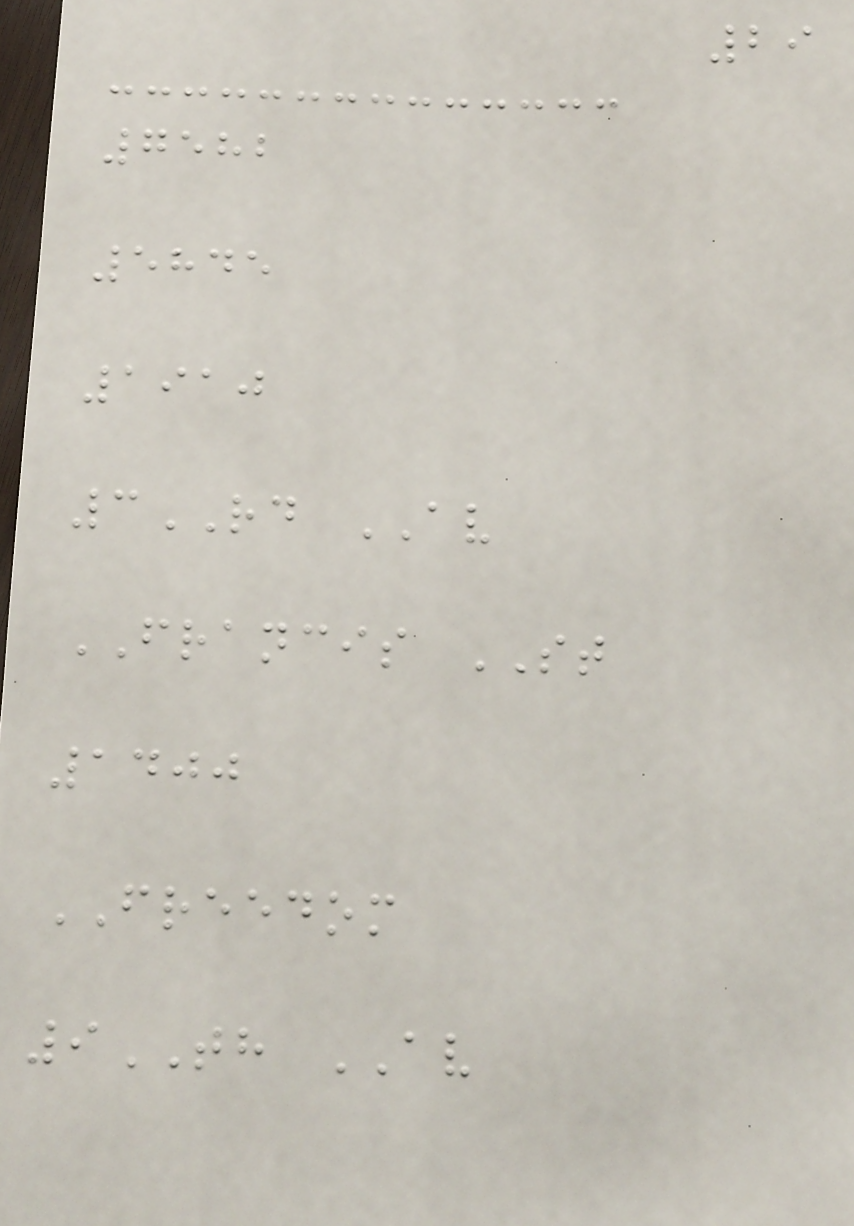29
7582
5845
1910
3RD AV
FRANCIS ST
1400
FREEDOM
9TH AV
